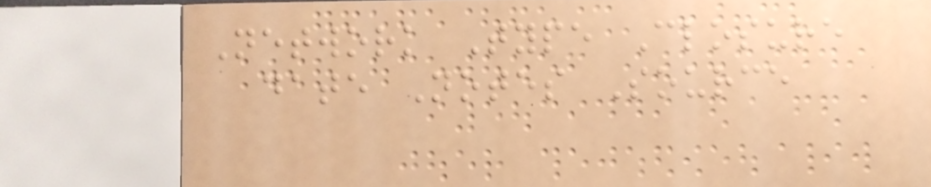Network Type Closure
date Notes Source
